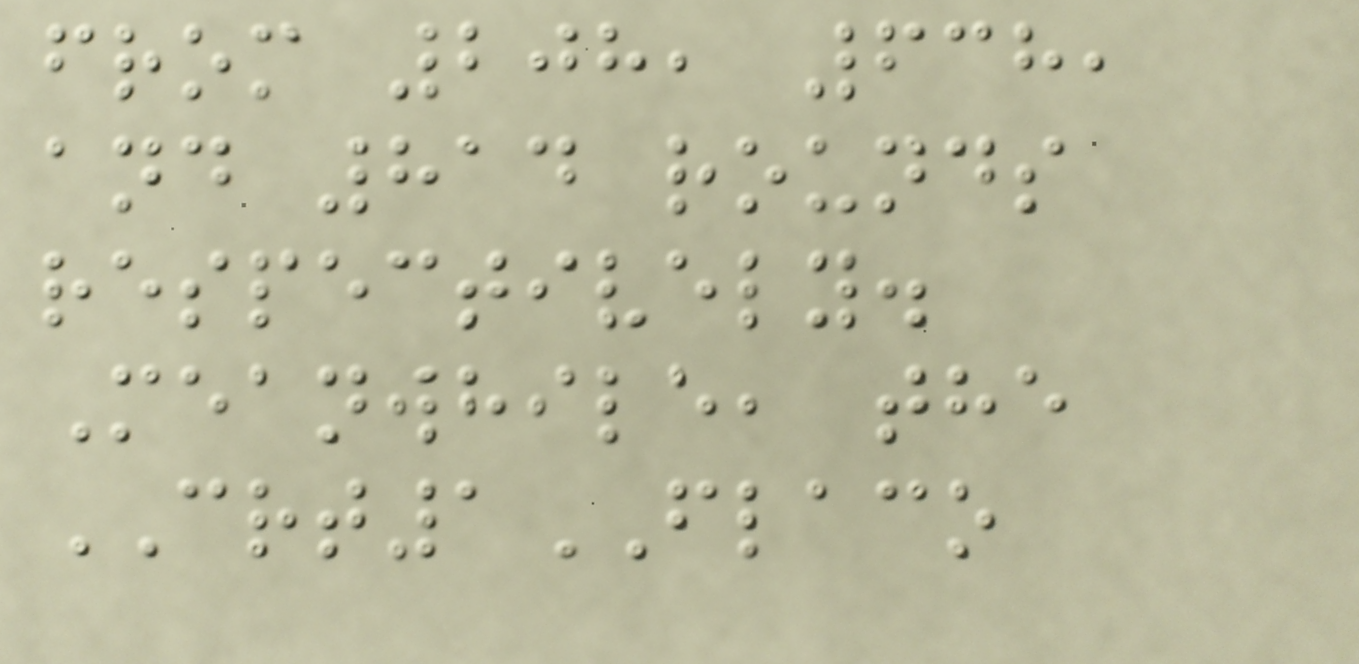from 208, 638,
and 814 rounds
respectively.
Meanwhile, the
CRT1FLACO
